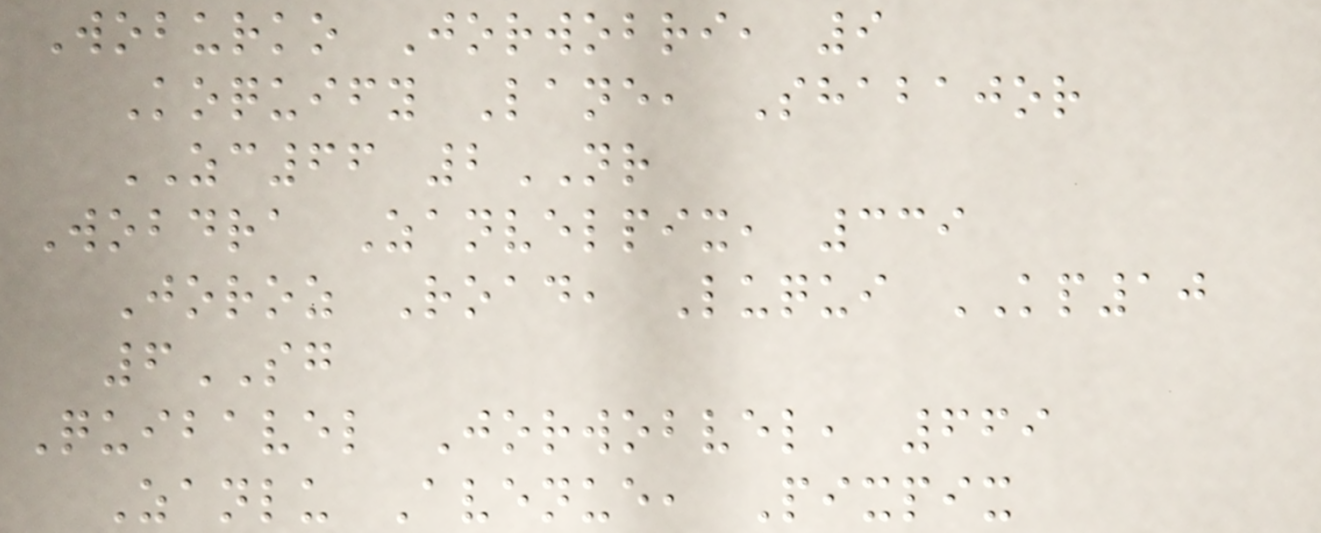Woburko Jorwobri, 9
Koquify Lane, Shabajor
ZC66 2NR
Wobdra Zanvelpix, 339
Joroz Road, Luqui KP10
6SG
Quibavel Jorwobvel, 669
Zanlu Avenue, Pixpix
